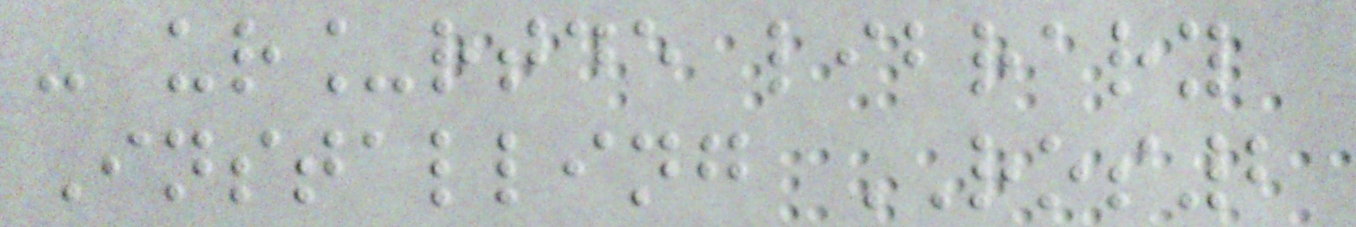- ur_rtde library
Installing ROS2
